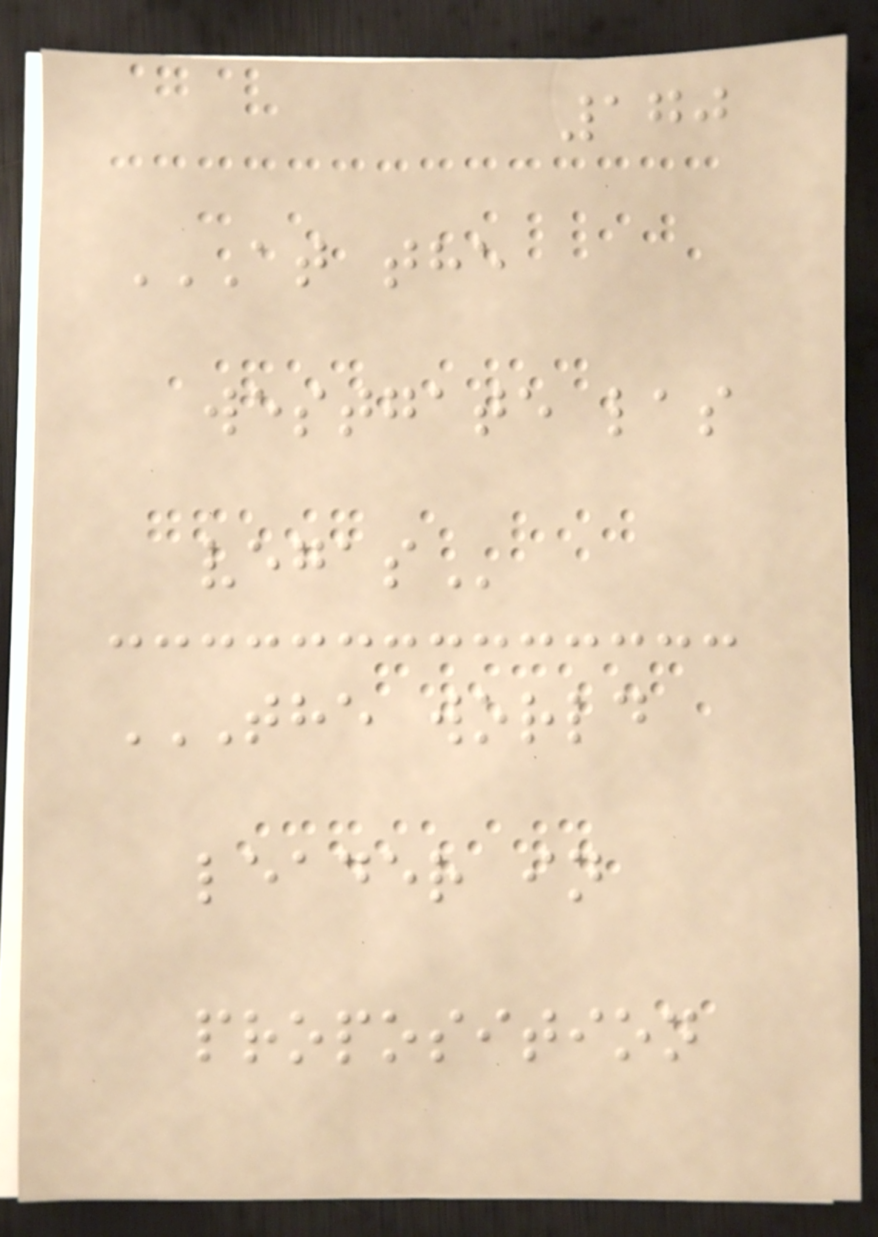170
AT THE
WESTGATE LAS
VEGAS
THE WORLD
LEADER IN
PROPOSITION
